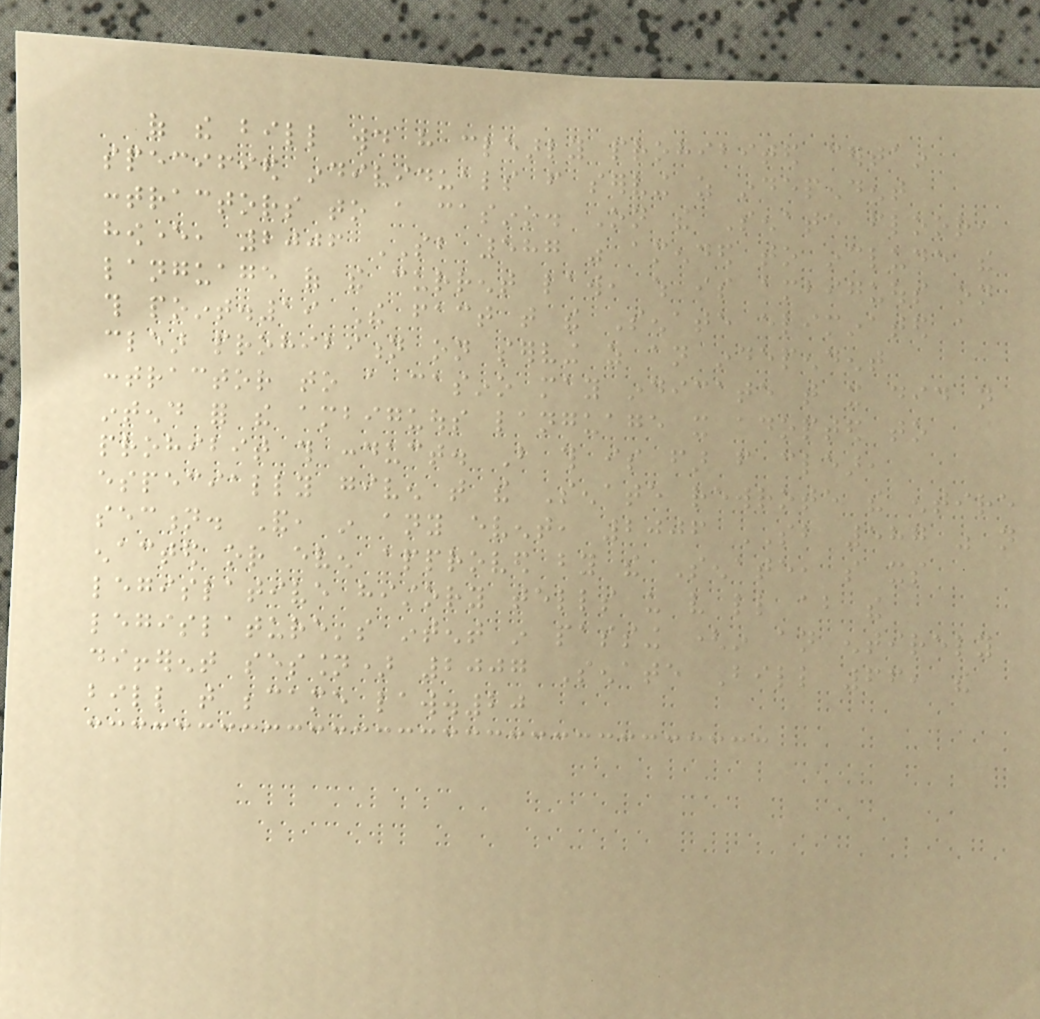of the bill would have clearly prohibited certain
specified individuals from serving as independent
contractors to a casino. On the Senate floor,
however, 2006 SB 587 was amended to include the
language of the current law, which is ambiguous on
this point.19 The fact that the Senate eliminated a
clear prohibition on serving as an independent
contractor to a casino may indicate that it did not
intend for the ambiguous language it adopted to
prohibit this conduct. But this is far from clear,
especially given that the Senate rewrote the entire
section. And, in any event, 2006 SB 587 was not
enacted or even approved by the Senate, so its
legislative history tells us very little about the
legislature's intent in passing (in an entirely
different session) 2007 Senate Bill 66, the
bill that became law.20
